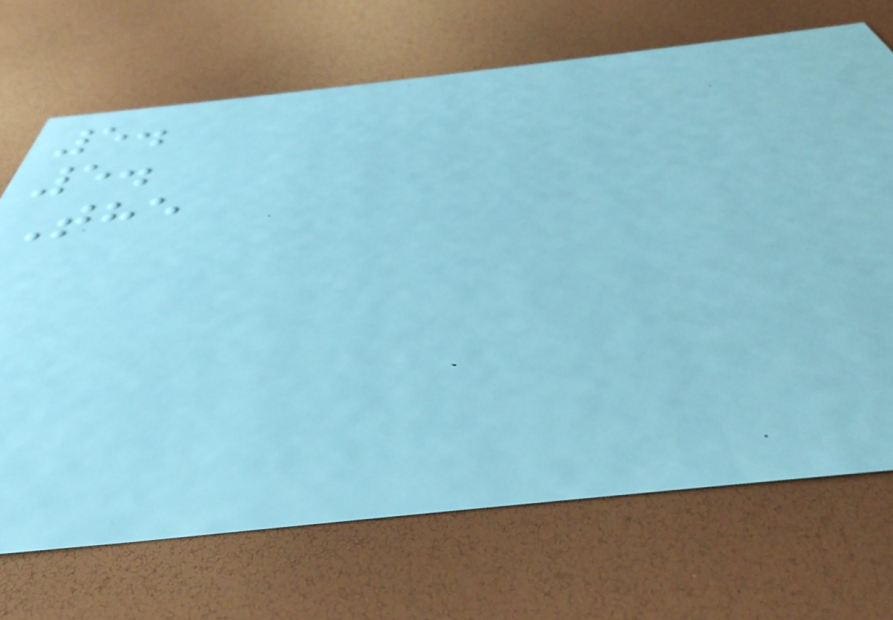5.
5.
The
